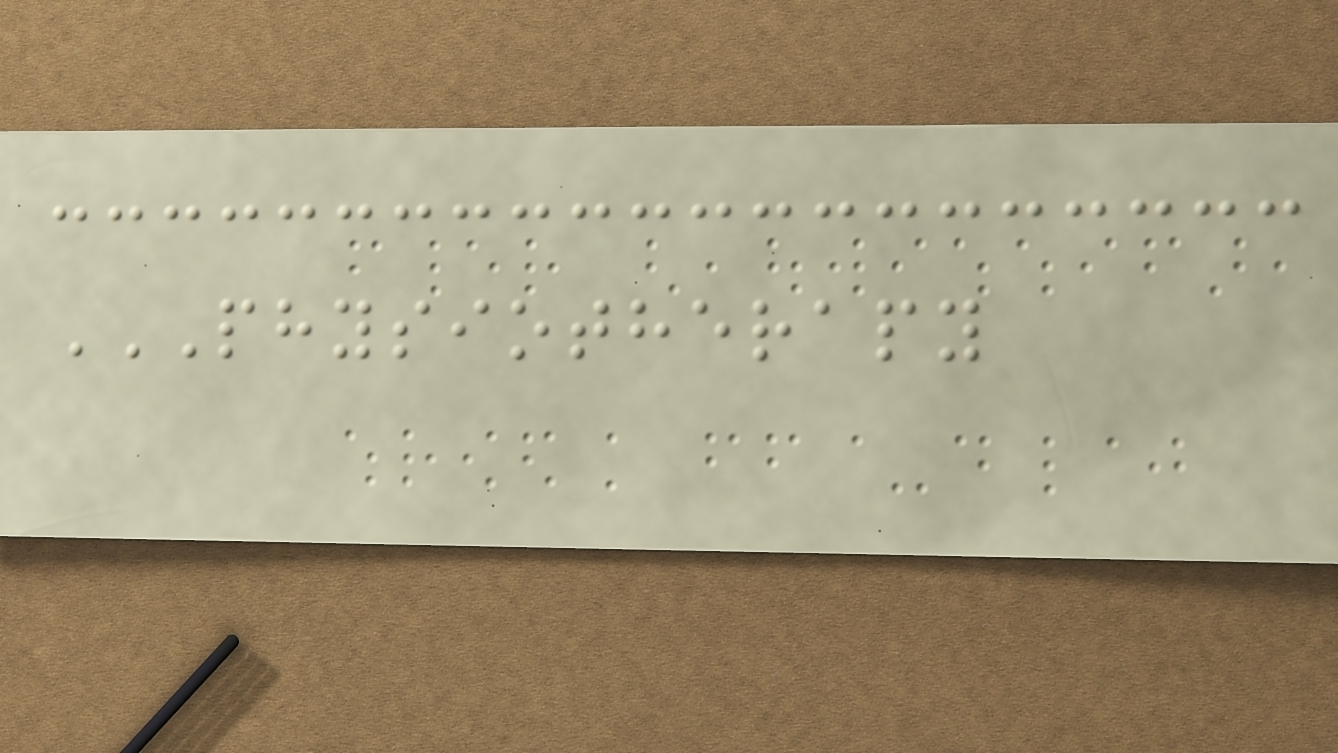PHYSIOTHERAPY
